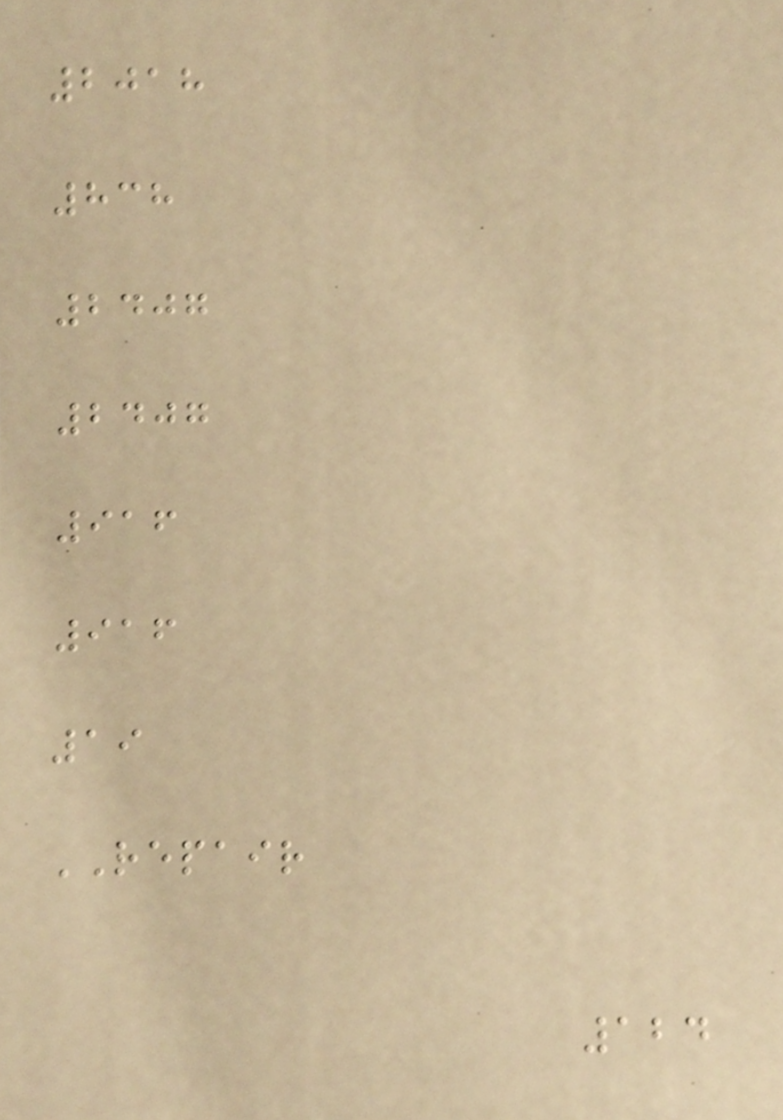2018
838
2407
2407
916
916
19
REPAIR
124
